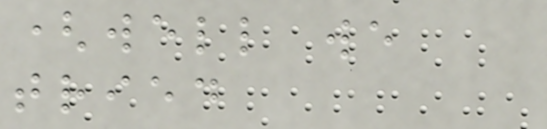(well we
tried
